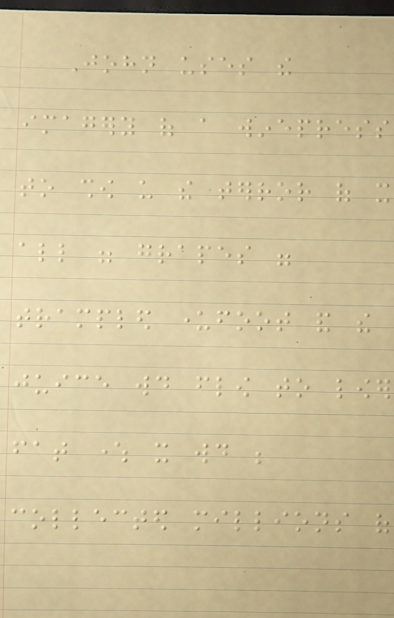John uses the
imagery of a winepress
to show us the terror of it
all were grapes were
trampled underfoot and the
juice would flow to lower
fat where it would be
collected millions of
